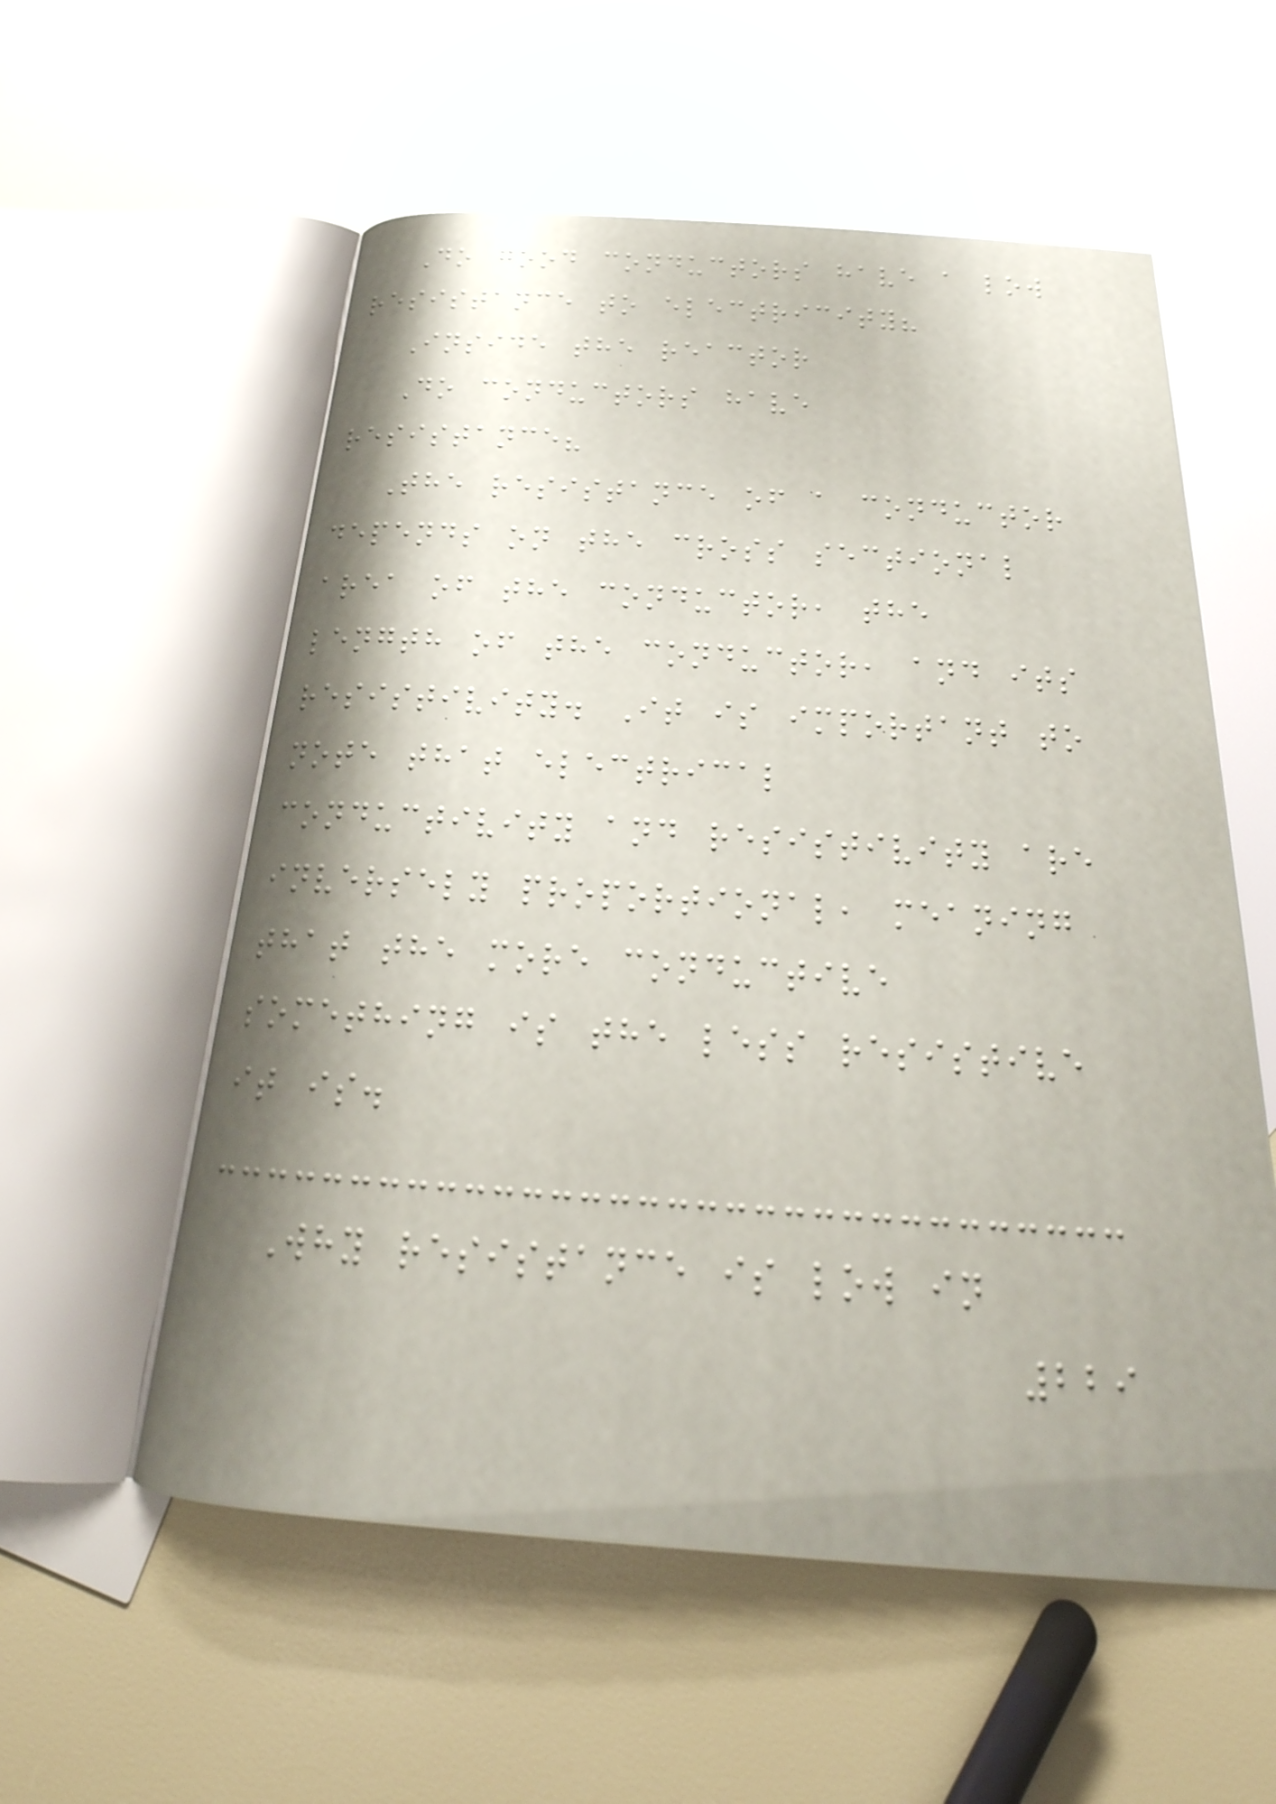Do good conductors have a low
resistance to electricity?
Inside the reactor
Do conductors have
resistance?
The resistance of a conductor
depends on the cross sectional
area of the conductor, the
length of the conductor, and its
resistivity. It is important to
note that electrical
conductivity and resistivity are
inversely proportional, meaning
that the more conductive
something is the less resistive
it is.
Why resistance is low in
229
